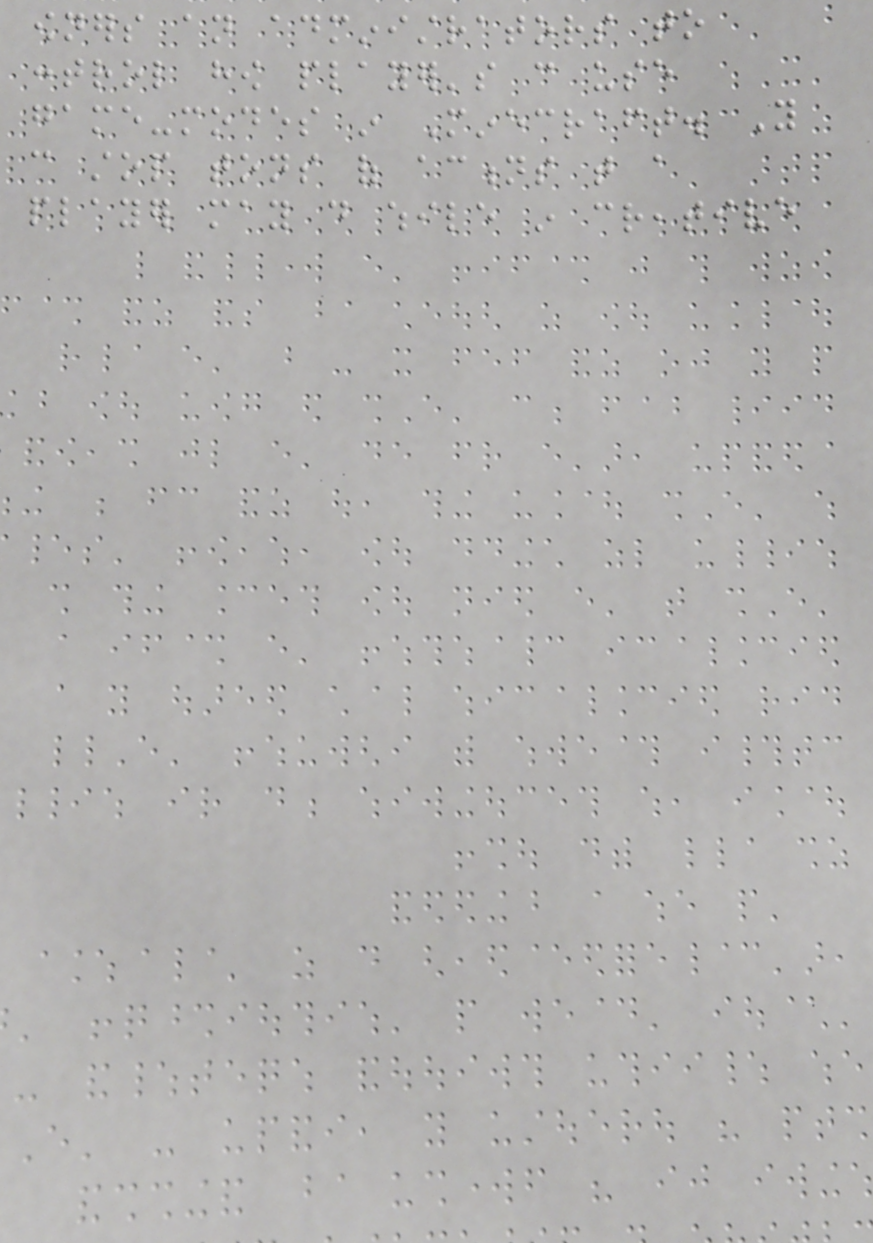owners an administrators to
control how player's can use
game-modes in Minecraft. You
can stop tons of actions that a
player may do while in creative
